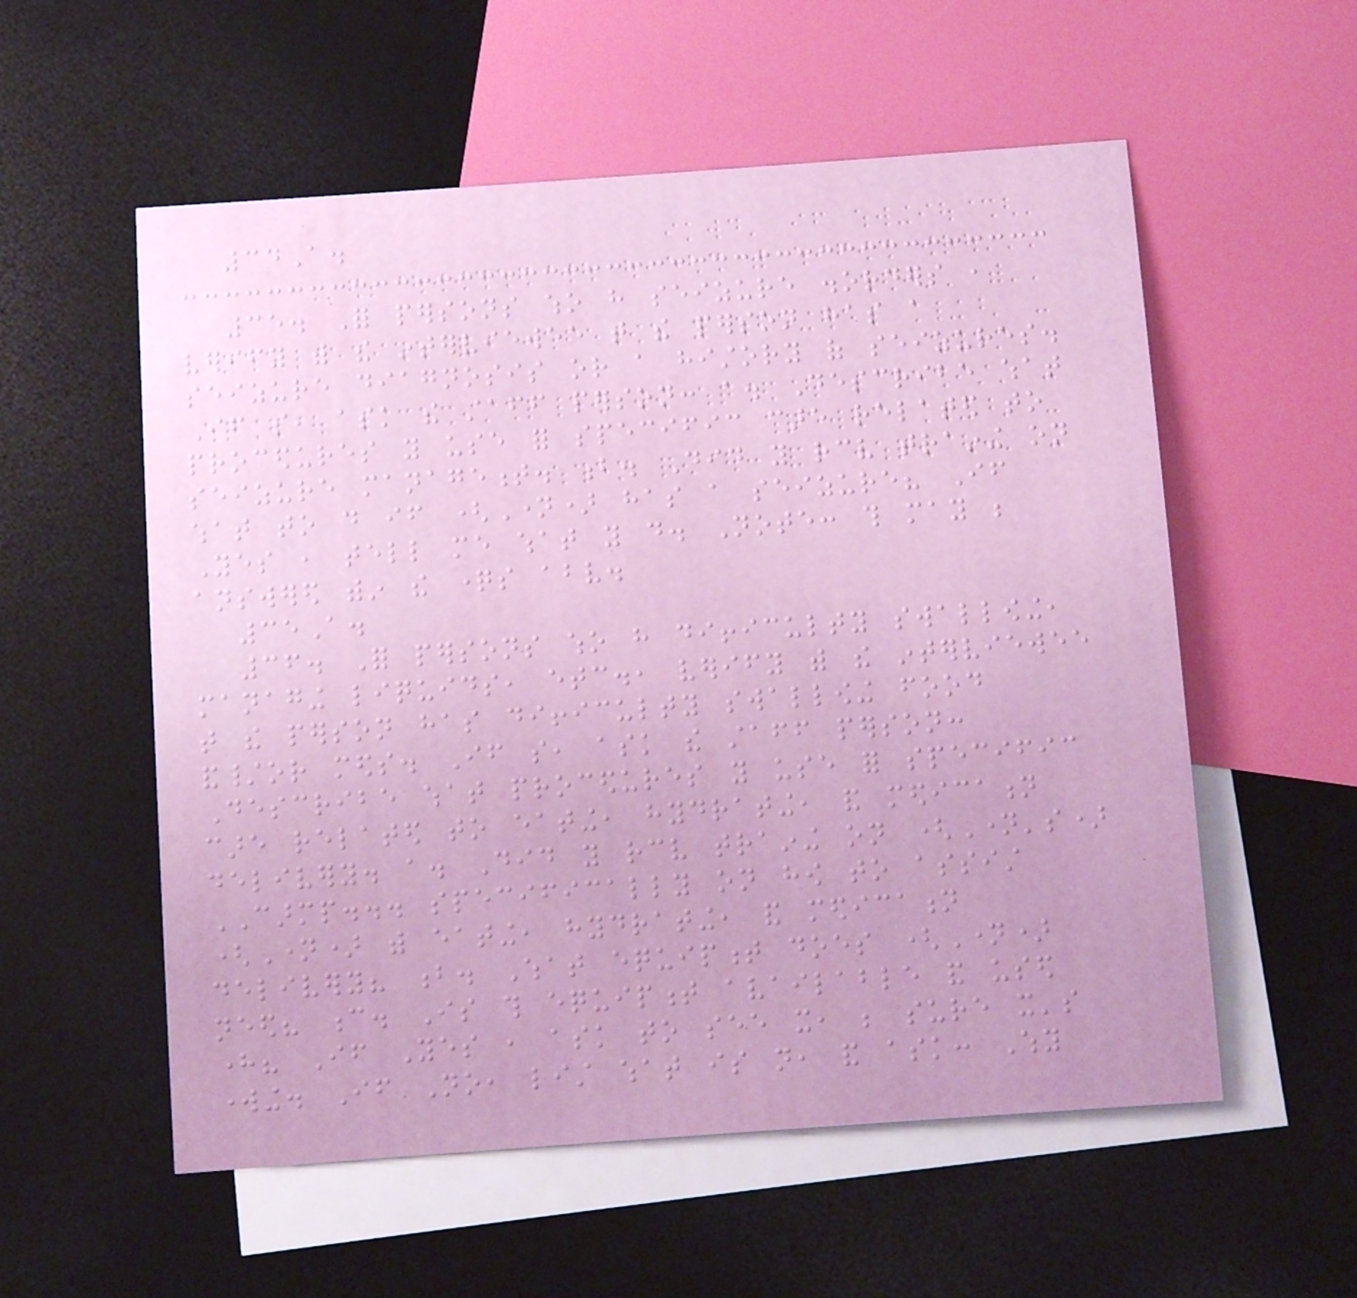34A.
35. For persons who have seizure disorders ,
verify with the interviewee that the person has a
seizure diagnosis or a history of seizures.
If so, ask the staff person: a. Describe what
procedures you use for specific care related to
seizure management. b. Did you receive training on
what to do if (Name) has a seizure? If
Yes , tell me what you do. Note: this may be
answered within the questions above.
35A.
36. For persons who have difficulty swallowing,
managing liquids, etc., verify with the interviewee
that the person has difficulty swallowing food
and/or meds. If so, ask the staff person:
Describe what procedures you use for specific
care related to eating, hydrating, and medication
delivery. a. Did you receive training on (Name's)
CARMP... specifically on how to assist
(Name) with eating, hydrating, and medication
delivery? b. What equipment does (Name)
need? c. Is this equipment available and used
here? If Yes , ask to see it, be sure it's
working. If No, list what is not, and ask: Why
